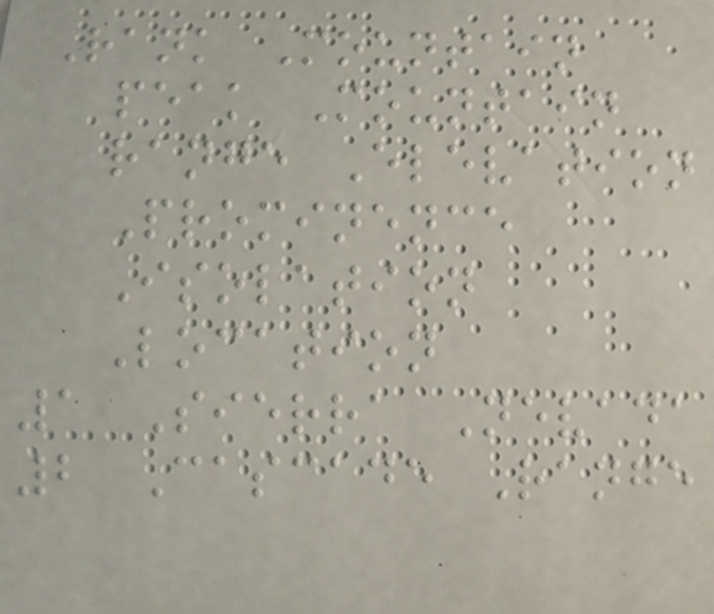Rank Mountain
peak Mountain
range Elevation
Prominence
Isolation
Location
1 Sierra Nevada
2 Cascade Range
